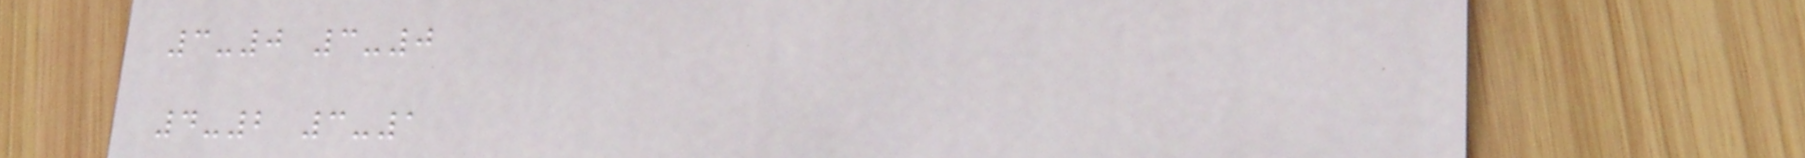3-0 3-0
4-2 3-1
